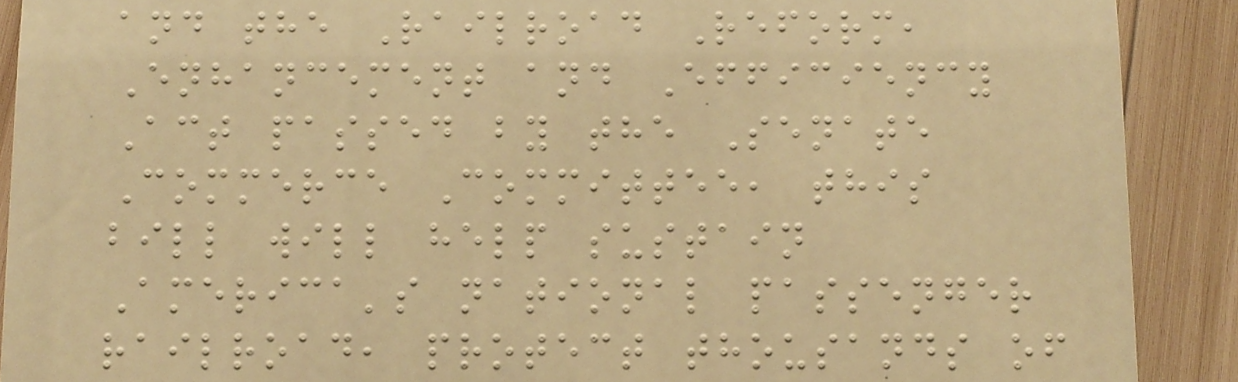and the Railroad Reform,
Enhancement and Efficiency
Act passed by the Senate
Commerce Committee, this
bill will help sustain
America's national passenger
railroad, protect thousands of
